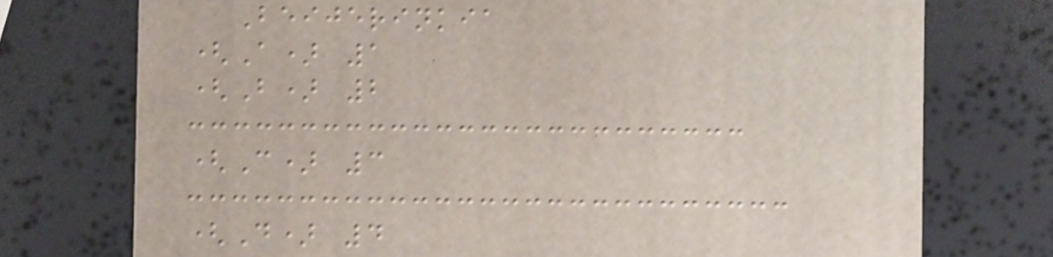Beijerinkia
(A) 1
(B) 2
(C) 3
(D) 4
